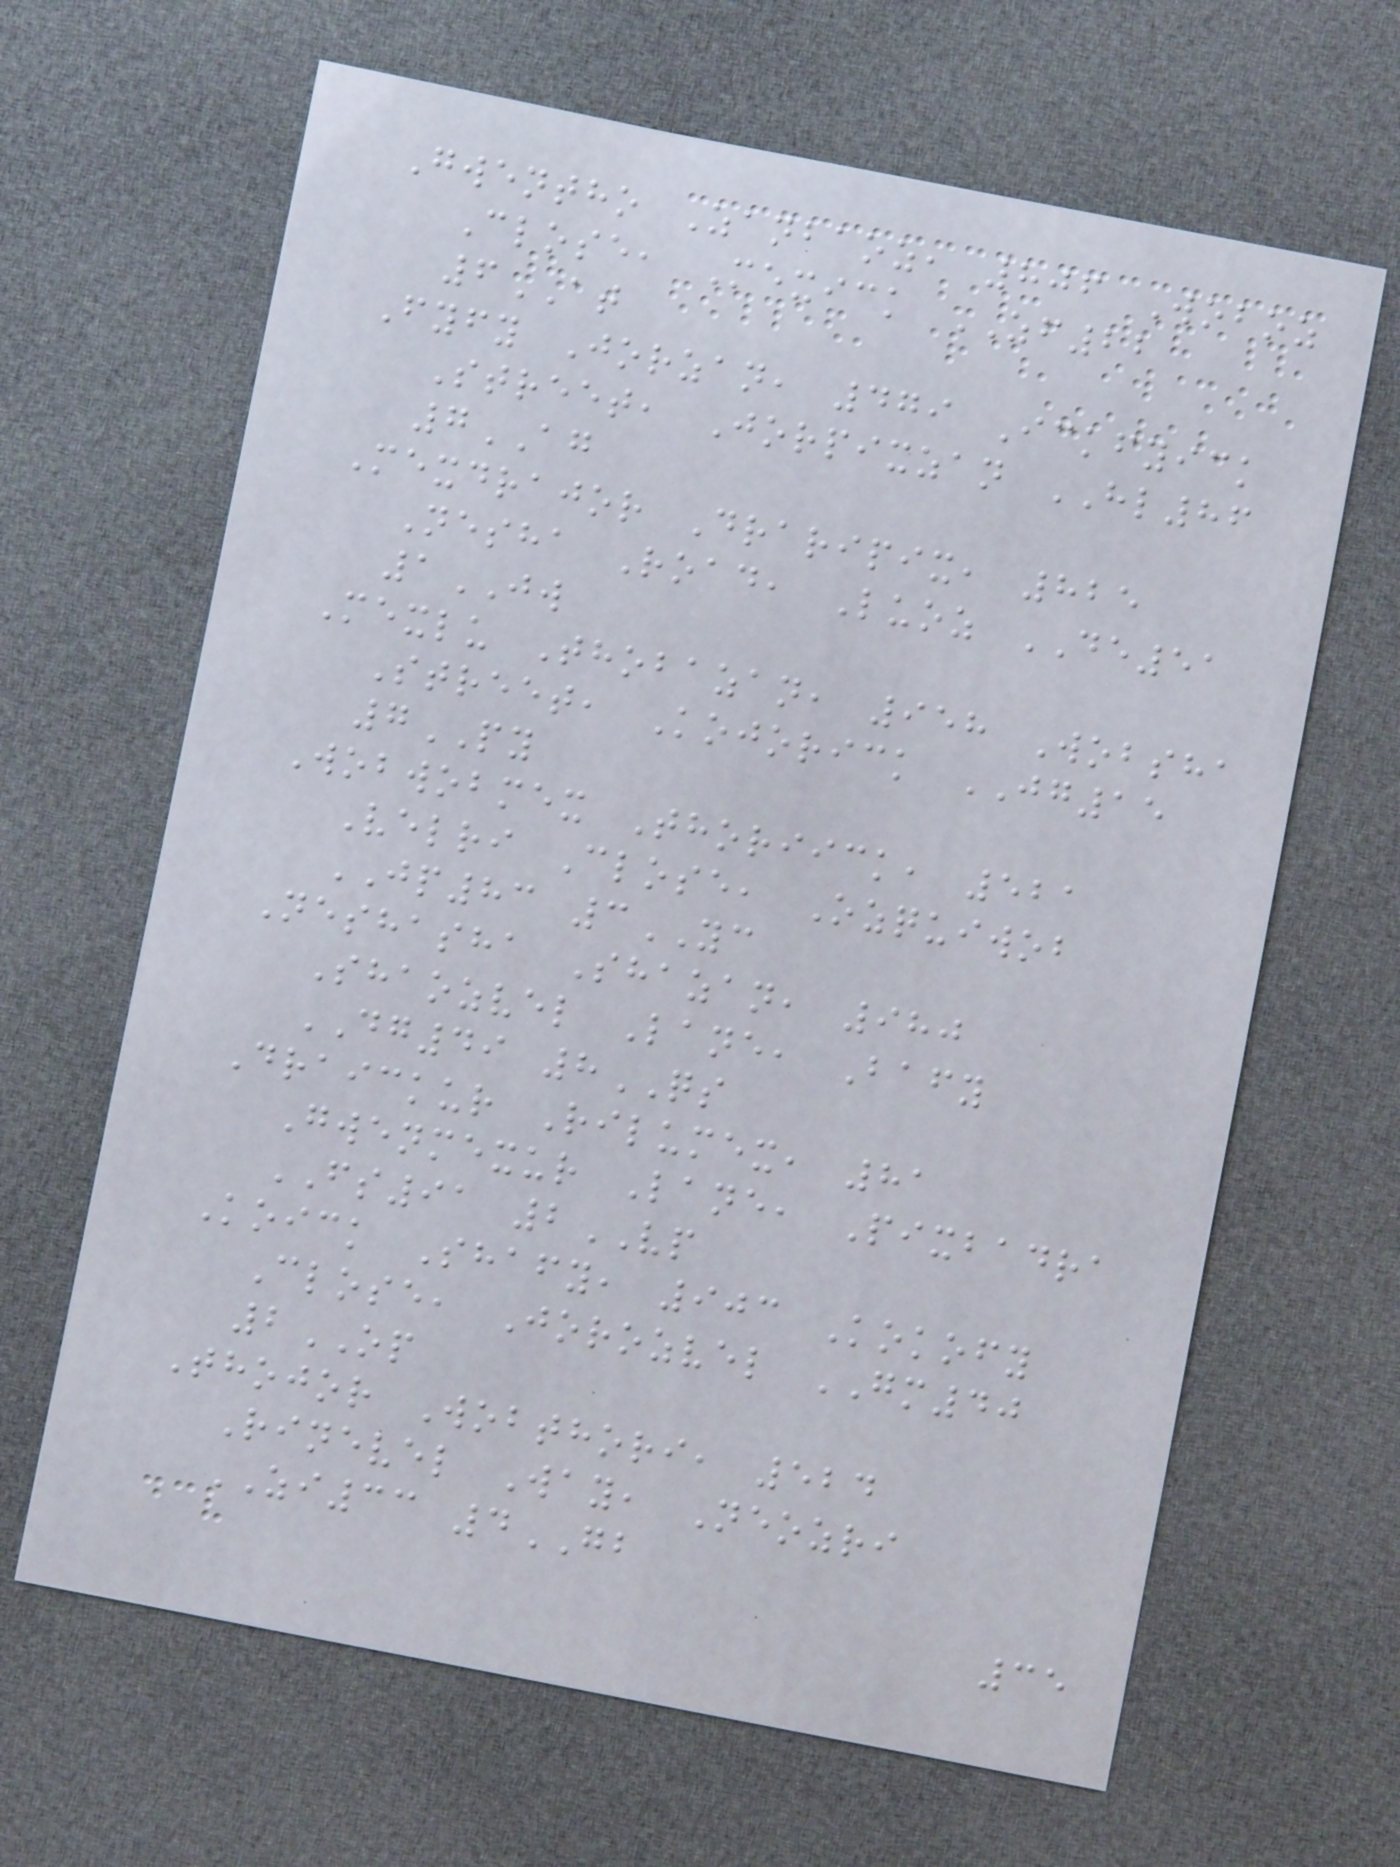Gwentho Zanbaoz, 806 Woboz
Close, Mexick ZF22
6AT
Fyfy Jorzan, 479 Ickfyick
Street, Jorpixzan HL86
7AG
Mexdrajor Draripix, 825
Nesha Road, Luoz DE51
1JW
Mexlu Thobazan, 958 Wobsha
Street, Kojorick JG15
7PY
Wobwobmex Thoriick, 521
Velri Close, Ozquiwob
JP83 3YC
Neshasha Shazan, 980
Shaozvel Lane, Bafy
DG49 8QS
Draickur Rilumex, 81
Gwenmexur Lane, Pixbadra
FS91 2VP
Koick Shafy, 903 Kokofy
Close, Jorozvel GM40
2OP
Thojor Wobthori, 524
Rinevel Way, Neozri
ZI33 4GB
35
